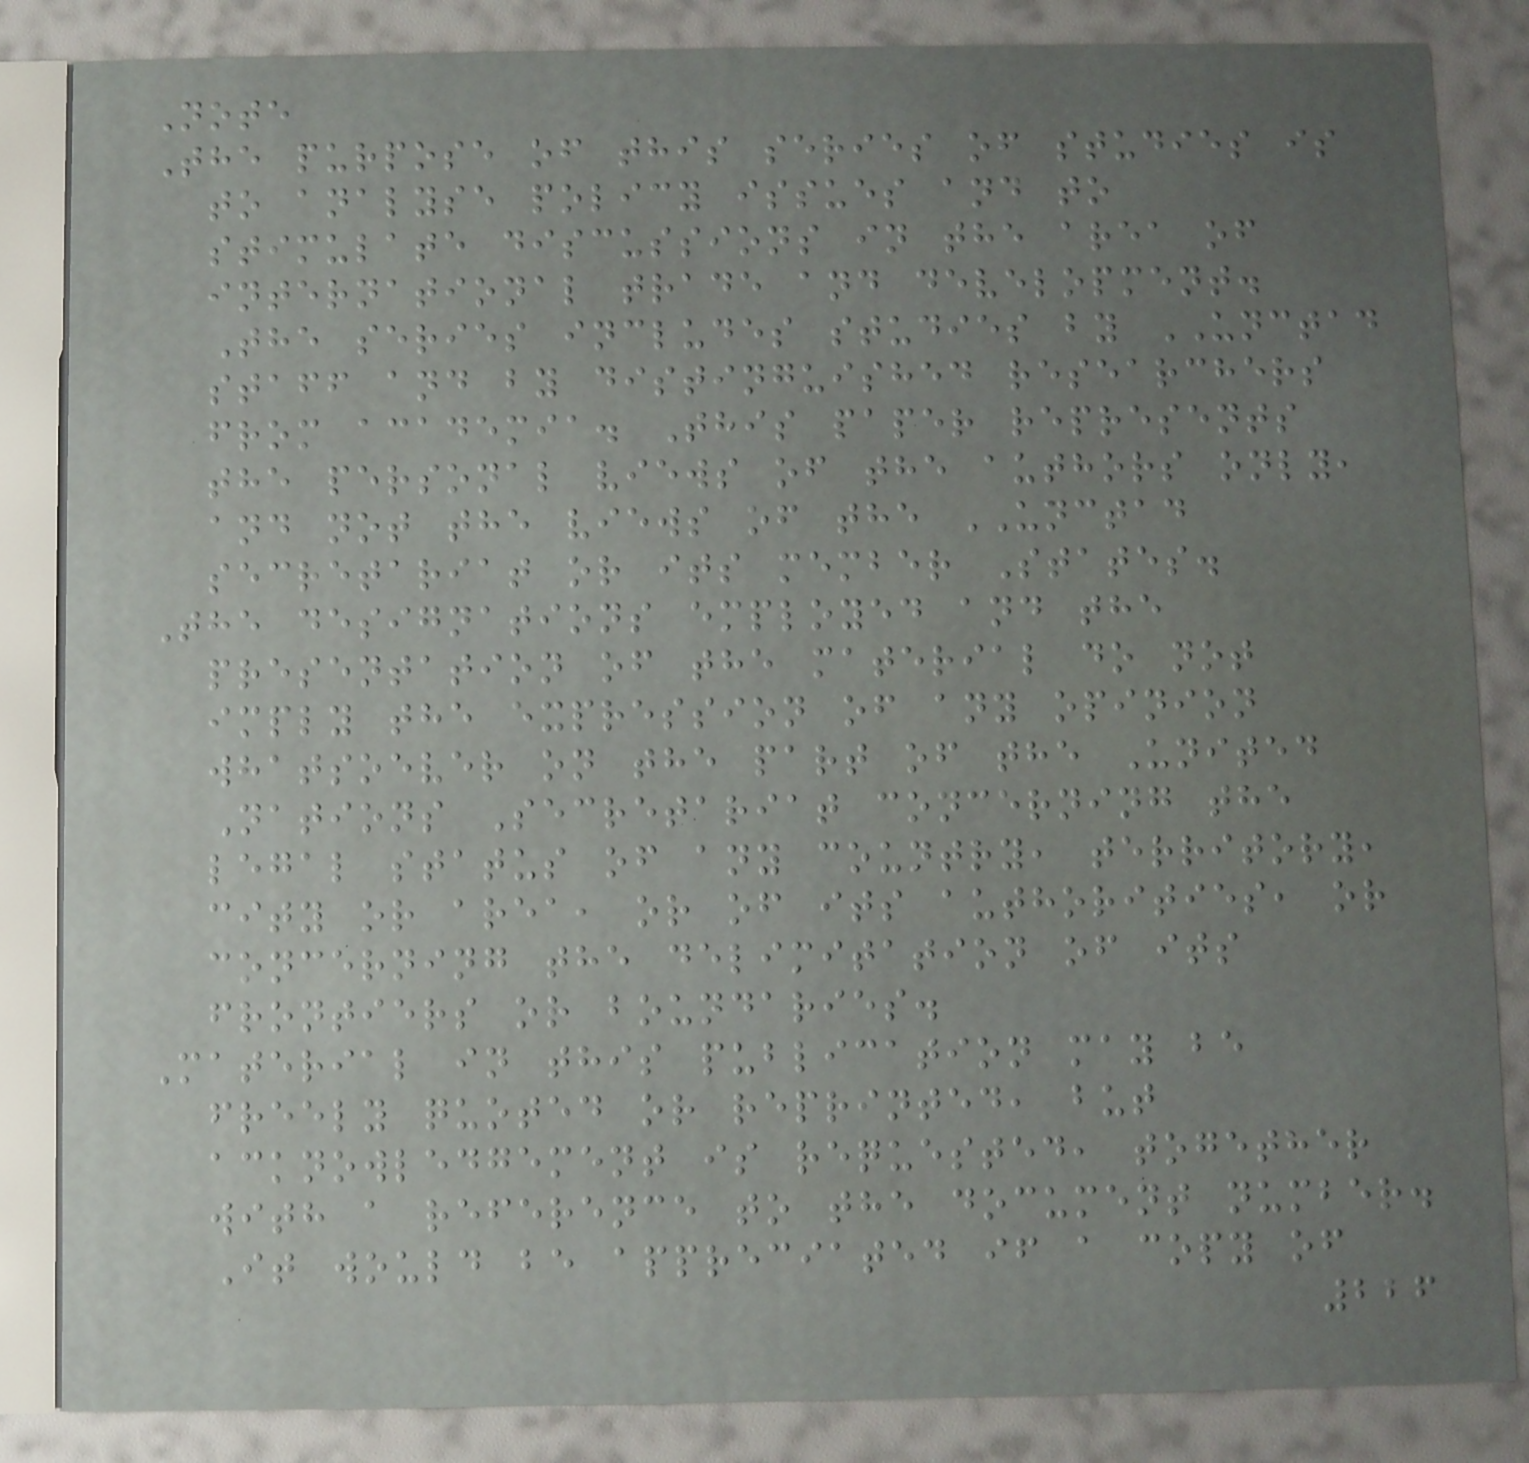Note
The purpose of this series of studies is
to analyse policy issues and to
stimulate discussions in the area of
international trade and development.
The series includes studies by UNCTAD
staff and by distinguished researchers
from academia. This paper represents
the personal views of the authors only,
and not the views of the UNCTAD
secretariat or its member States.
The designations employed and the
presentation of the material do not
imply the expression of any opinion
whatsoever on the part of the United
Nations Secretariat concerning the
legal status of any country, territory,
city or area, or of its authorities, or
concerning the delimitation of its
frontiers or boundaries.
Material in this publication may be
freely quoted or reprinted, but
acknowledgement is requested, together
with a reference to the document number.
It would be appreciated if a copy of
226
